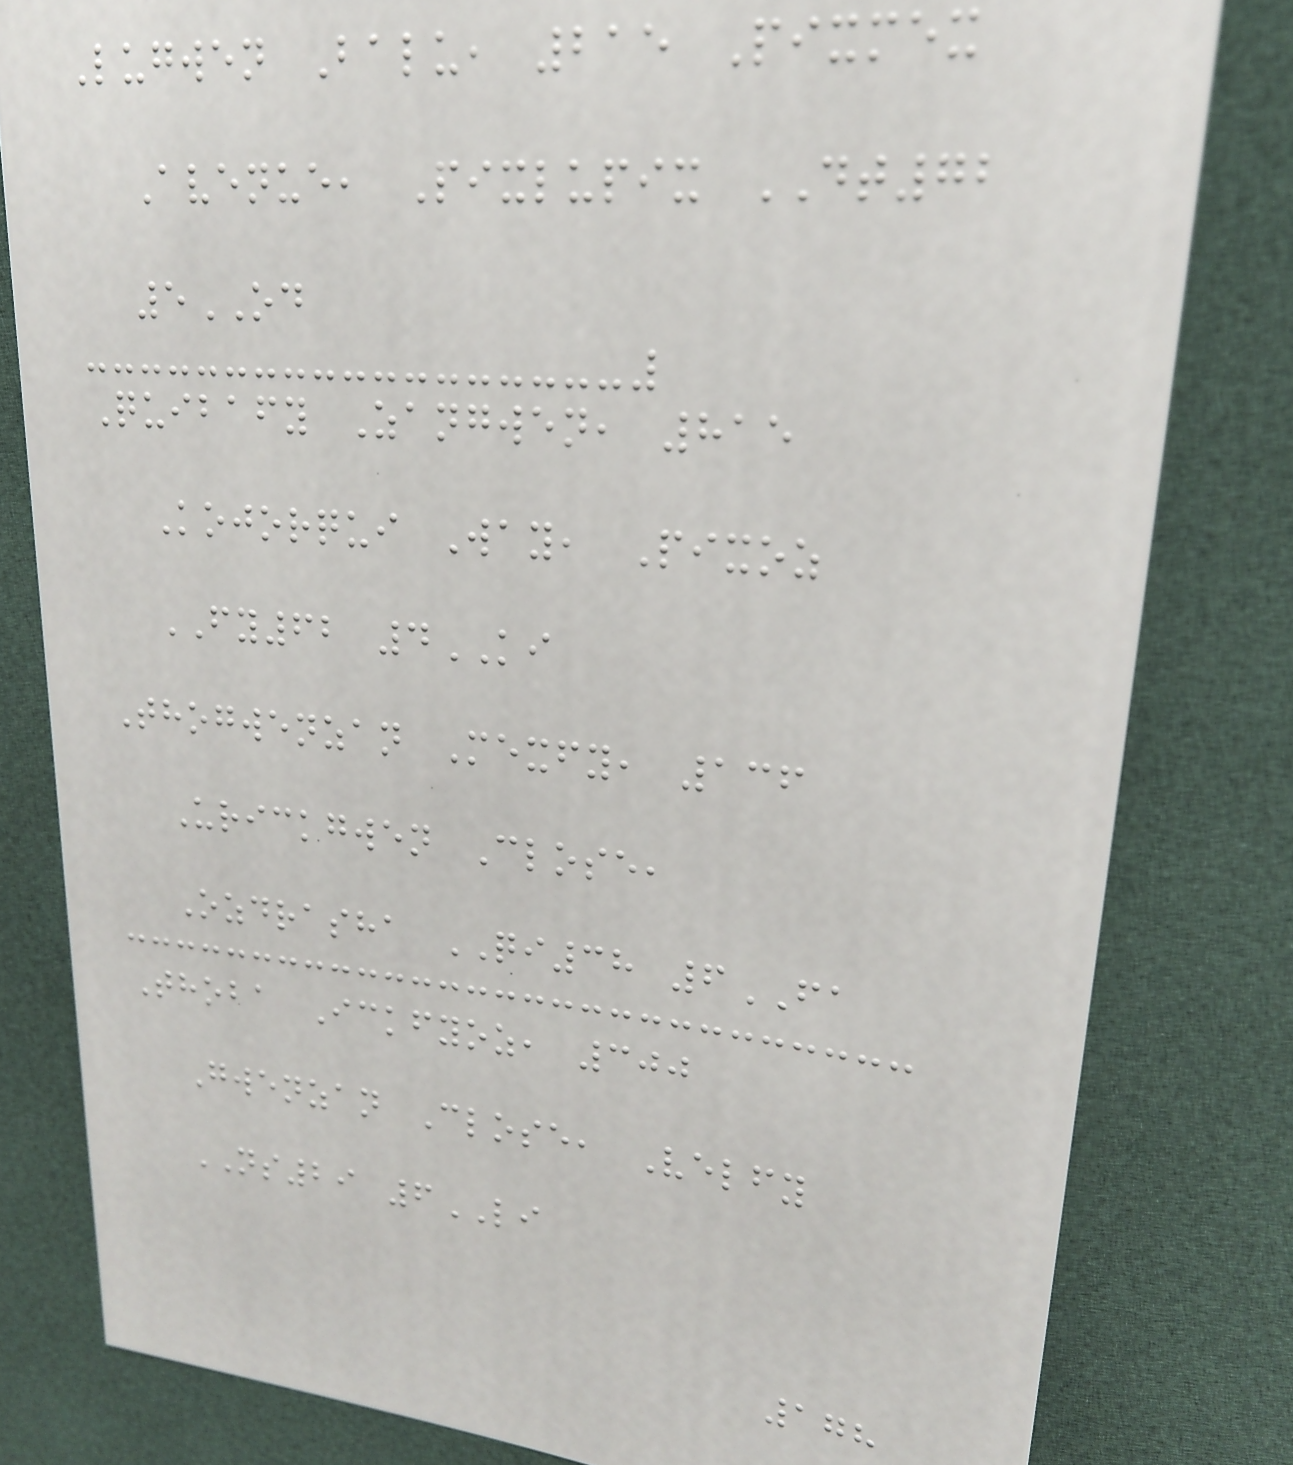Lugwen Balu, 215 Pixmex
Avenue, Pixlupix DT72
5OD
Quibafy Zangwen, 815
Kojorqui Way, Pixoz
FY62 4KI
Thogwenzan Mexfy, 136
Urickgwen Close,
Ozdrasha QI38 6FA
Thoba Ickfyoz, 300
Gwenzan Close, Velfy
NS29 6LI
178
